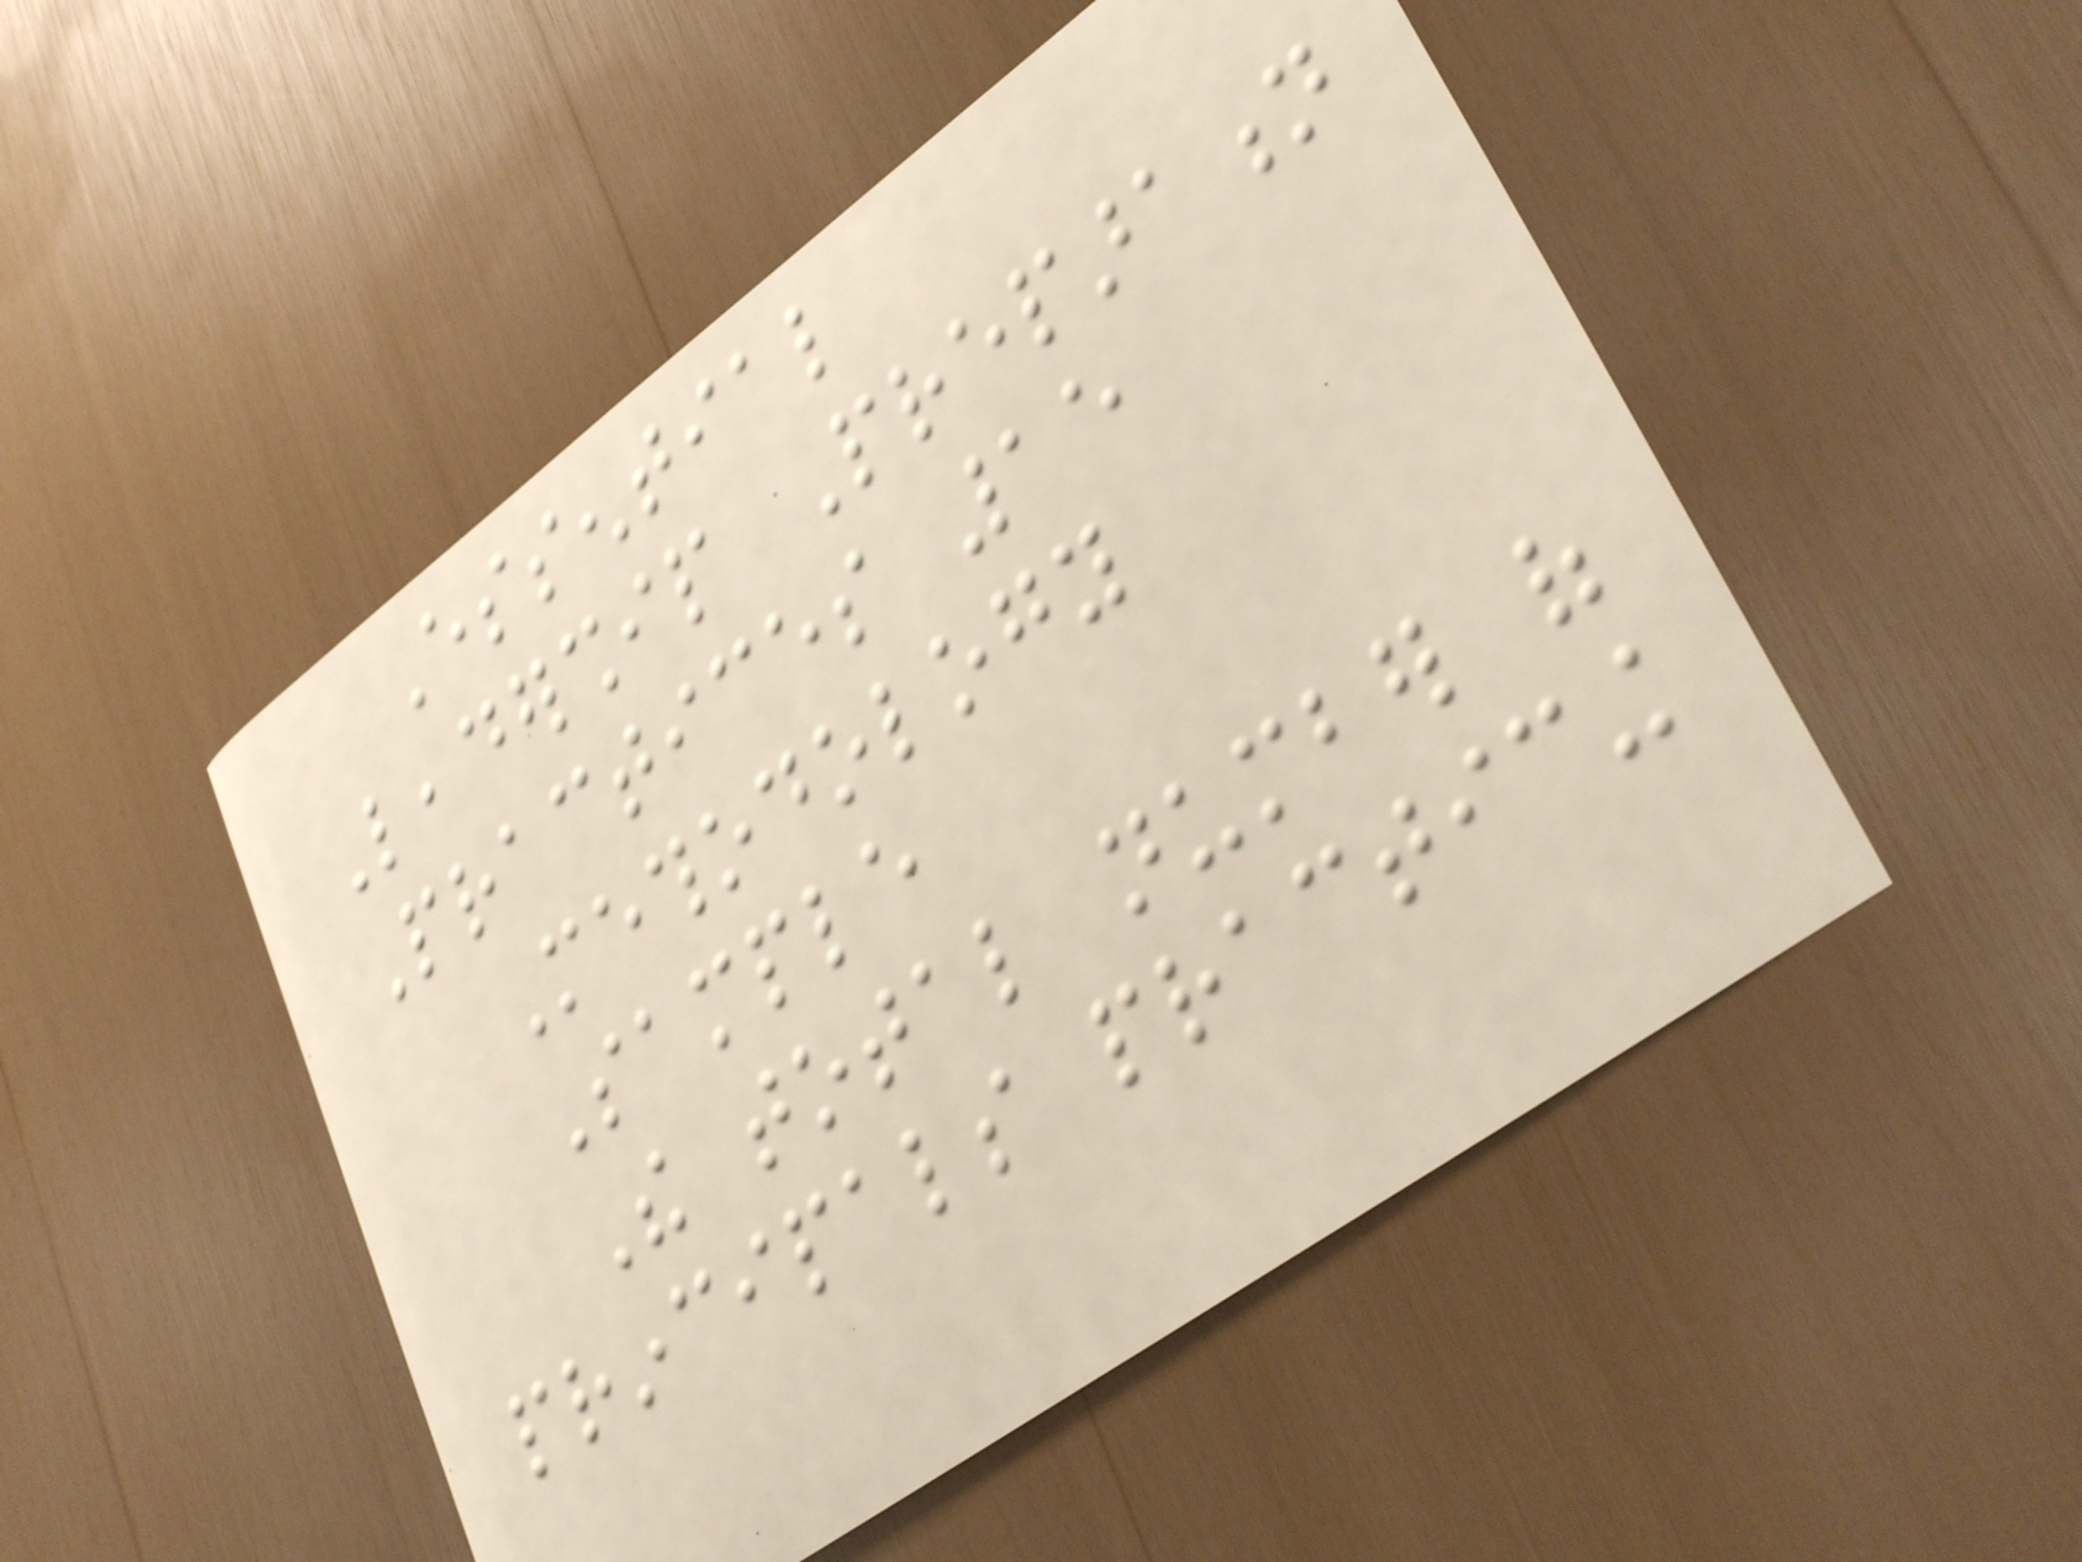Essential
Leadership Preparation
Practices 15
Methodology
Sample
The total number of
principals practicing
